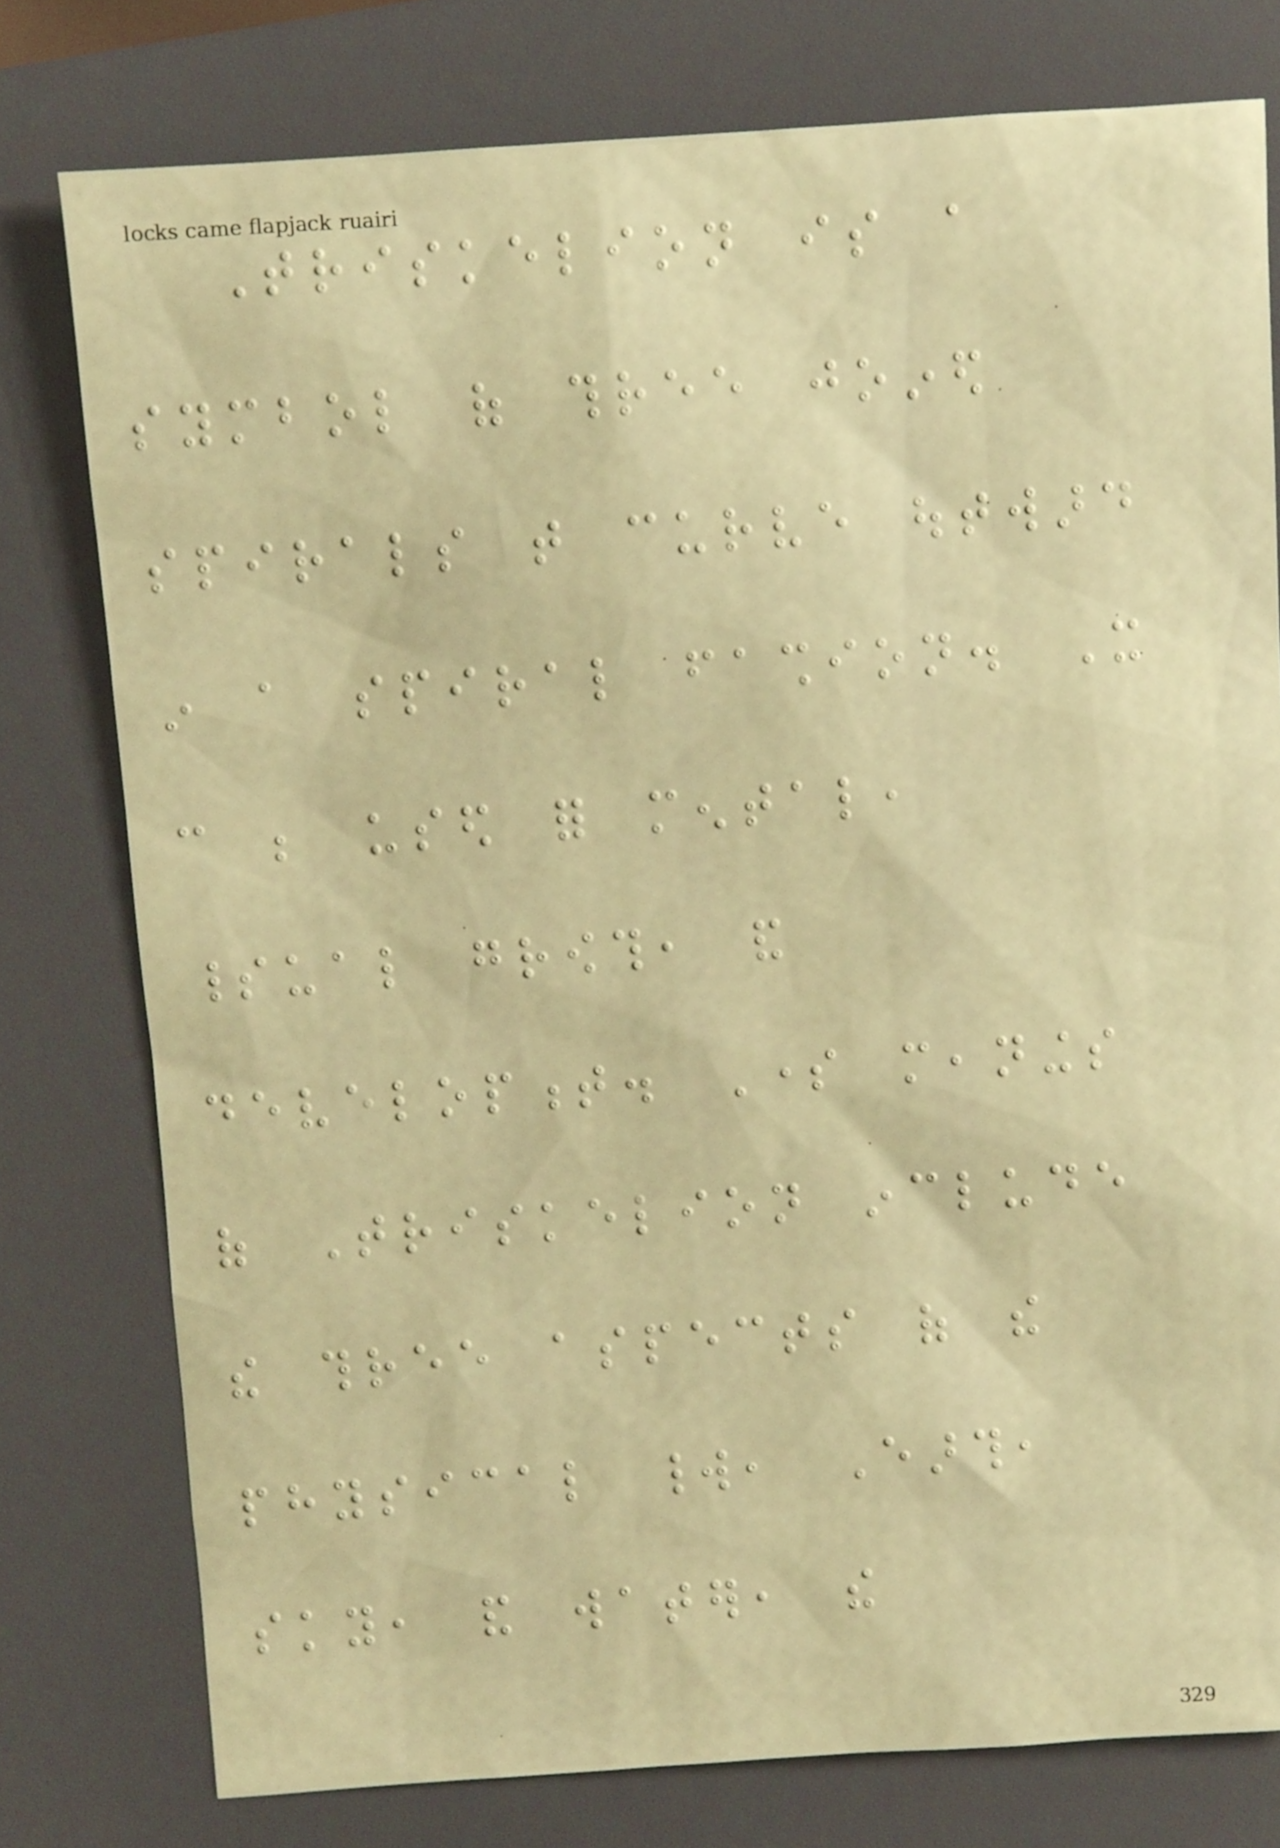Triskelion is a
symbol of three joined
spirals that curve outward
in a spiral fashion. It
can be used for mental,
spiritual growth, and
development. Some meanings
of Triskelion include
the three aspects of the
physical world, Earth,
sky, and water, the
